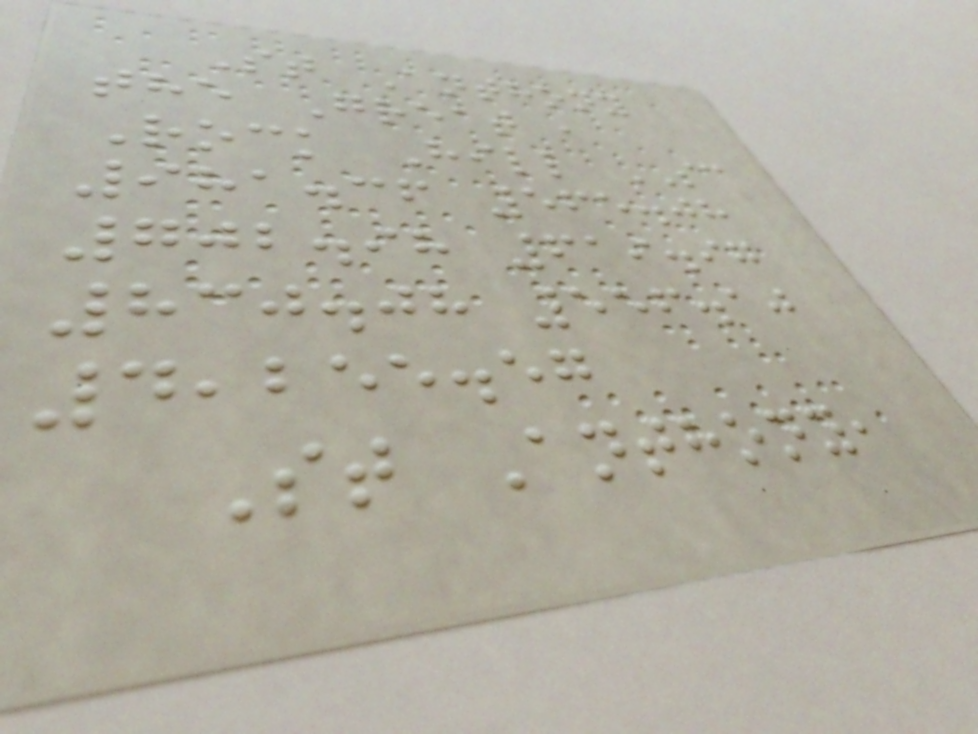St Anthony
the Great ,
Rock Hill SC
981.36 565.08
702.98 619.97
830.08 556.10
4,255.57
St Anthony,
